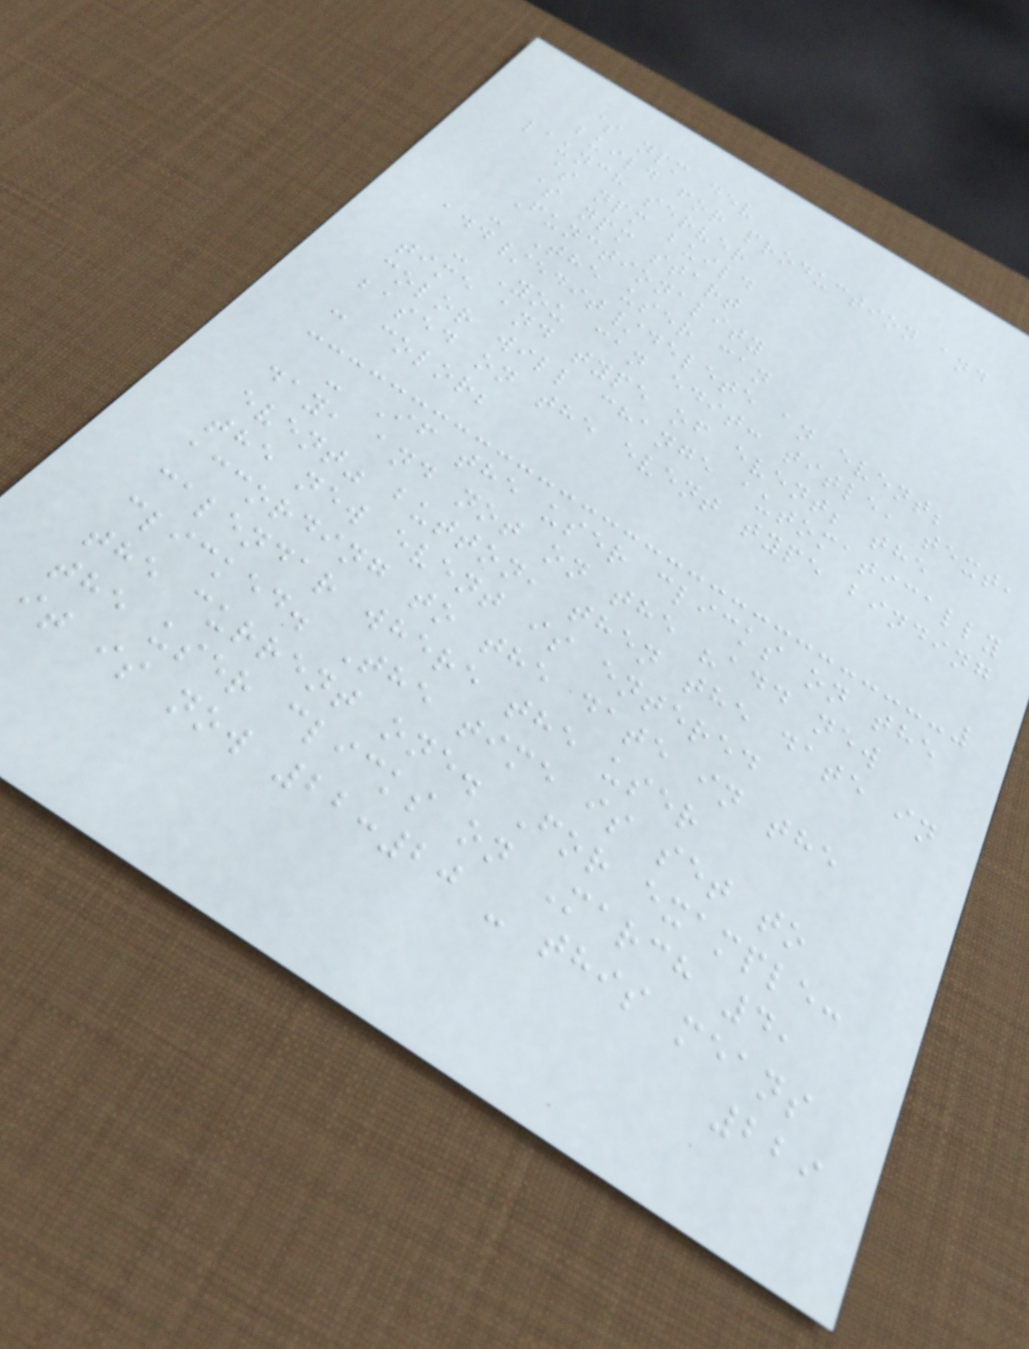$ npm dev
build for production and
launch server
$ npm build
$ npm start
Functionality
- The user can
add/edit/delete an event;
- You can edit: title, text,
time and type of event; the
color will change automatically
based on the event type binding
- color;
- If the user clicks on the
day, and not on the "add new
event" button, then the date in
the new event is entered
according to the date in the
calendar where the user
clicked. The time is set to
the current one. For example:
the user clicks on March 4,
it is now 22:20 - this means
229
